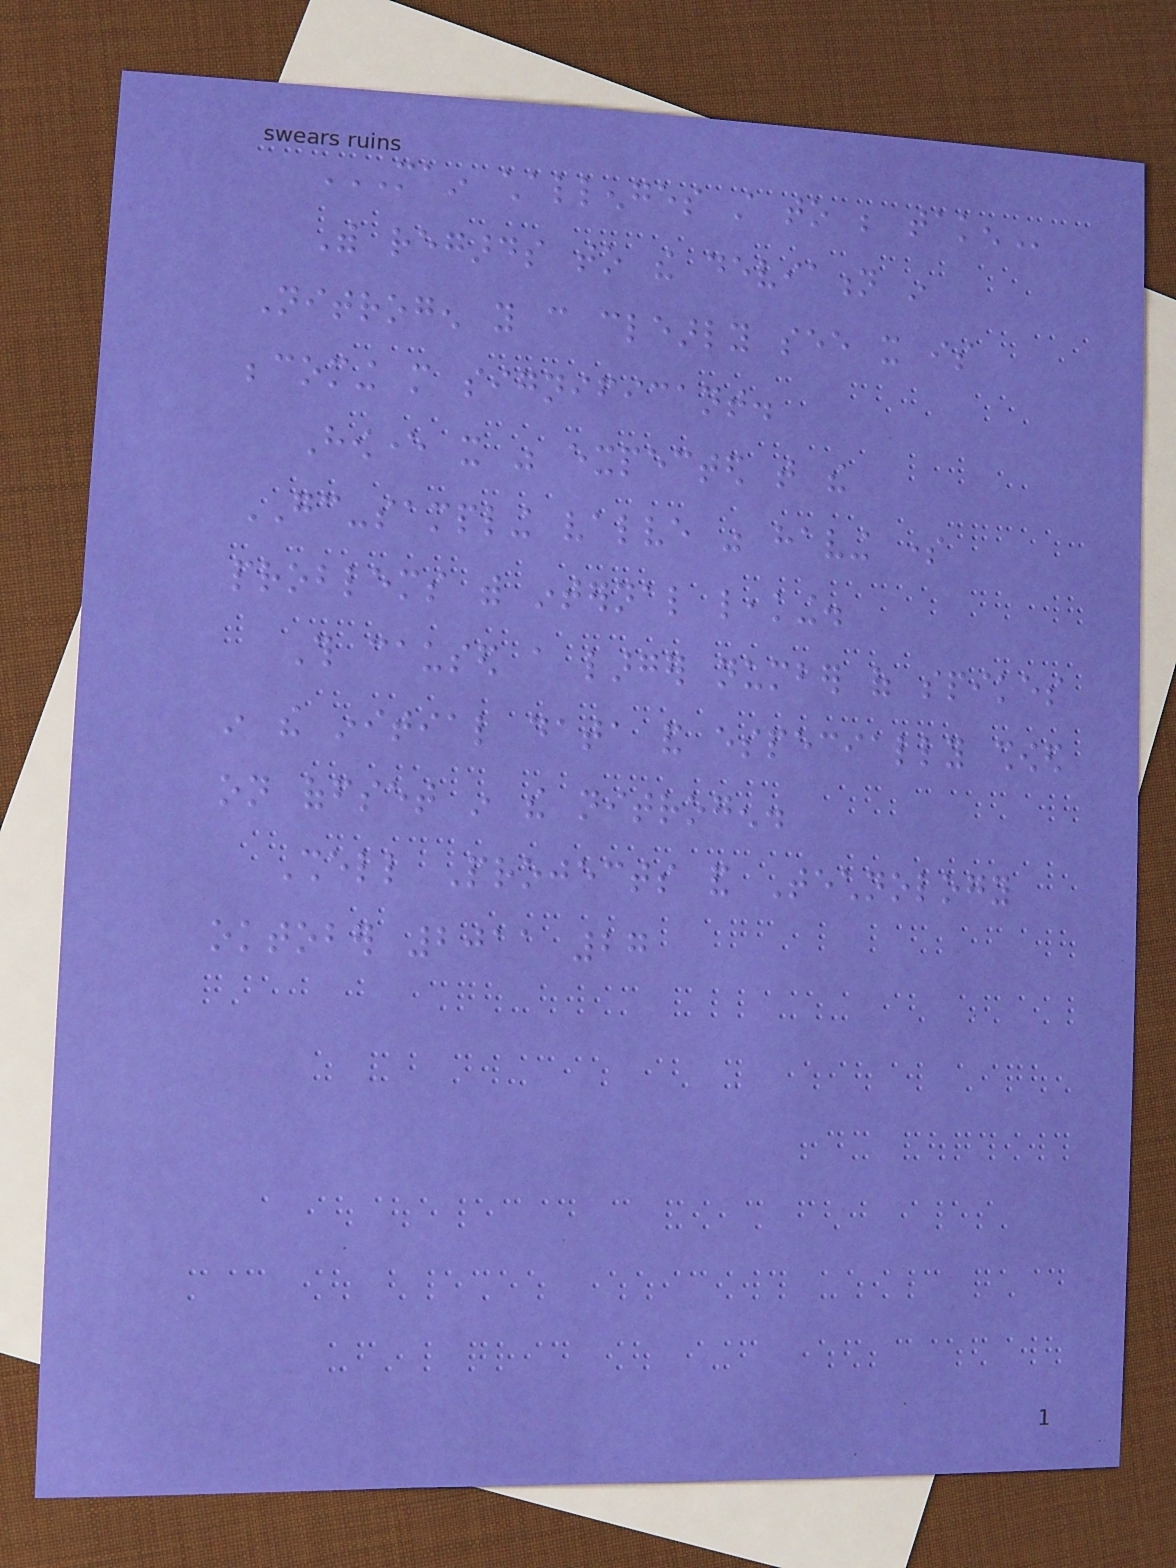MAIN CHALLENGES STILL TO BE TAKEN
With regards to the deviation in
Nitrogen you can clearly see it is
becoming more significant.
However it was expected that the
GC-sampling valve was having some
problems with internal leaking.
This caused a larger number of spikes
in the initial data and especially showed
on offset in the nitrogen.
Shell Projects and Technology
oktober 2011 27
